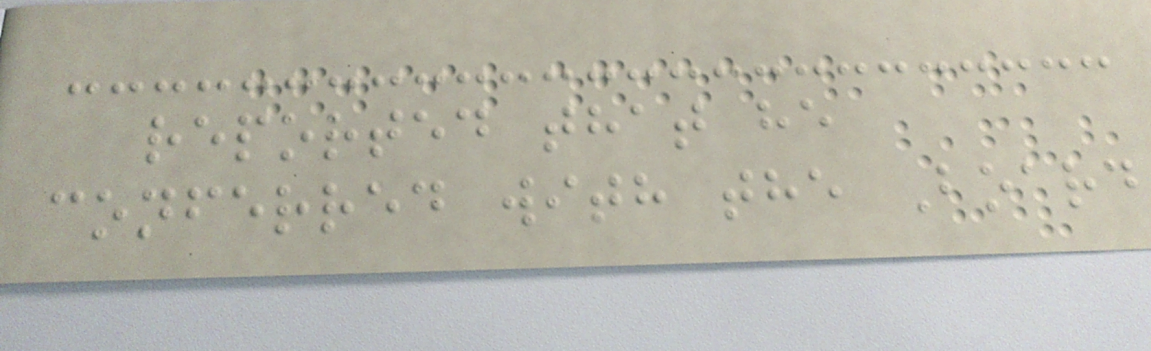reported that he
conferred with the Board
